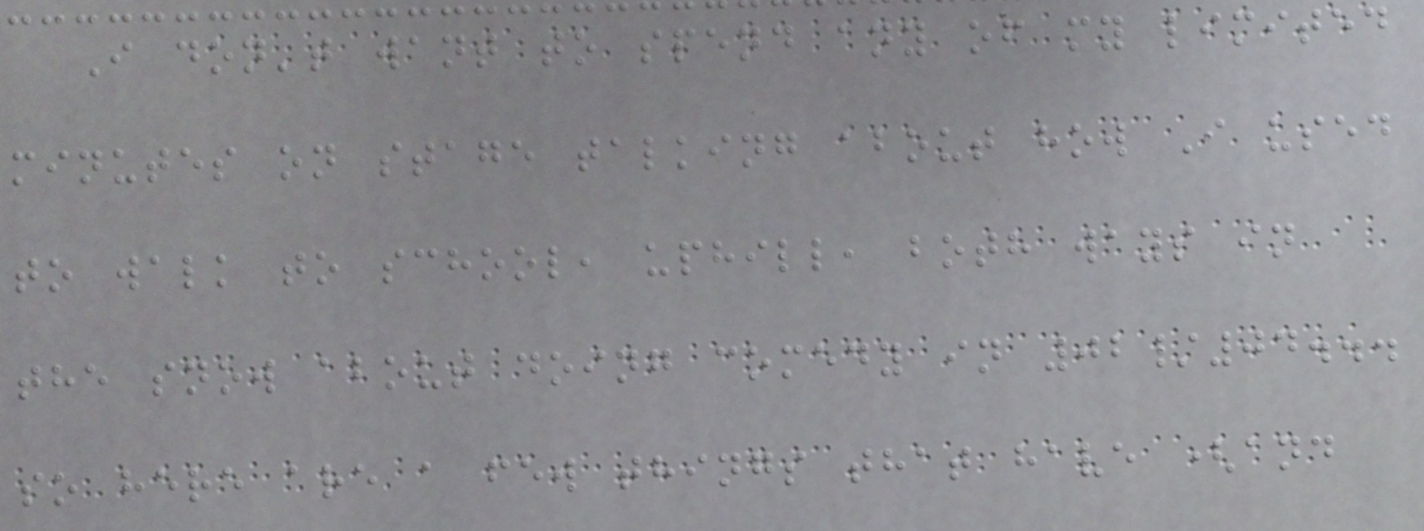I don't want to spend any of my limited
minutes on stage talking about how I used
to walk to school, uphill, both ways in
the snow about doing comedy in 02/04...
so here are a few things that have (and
